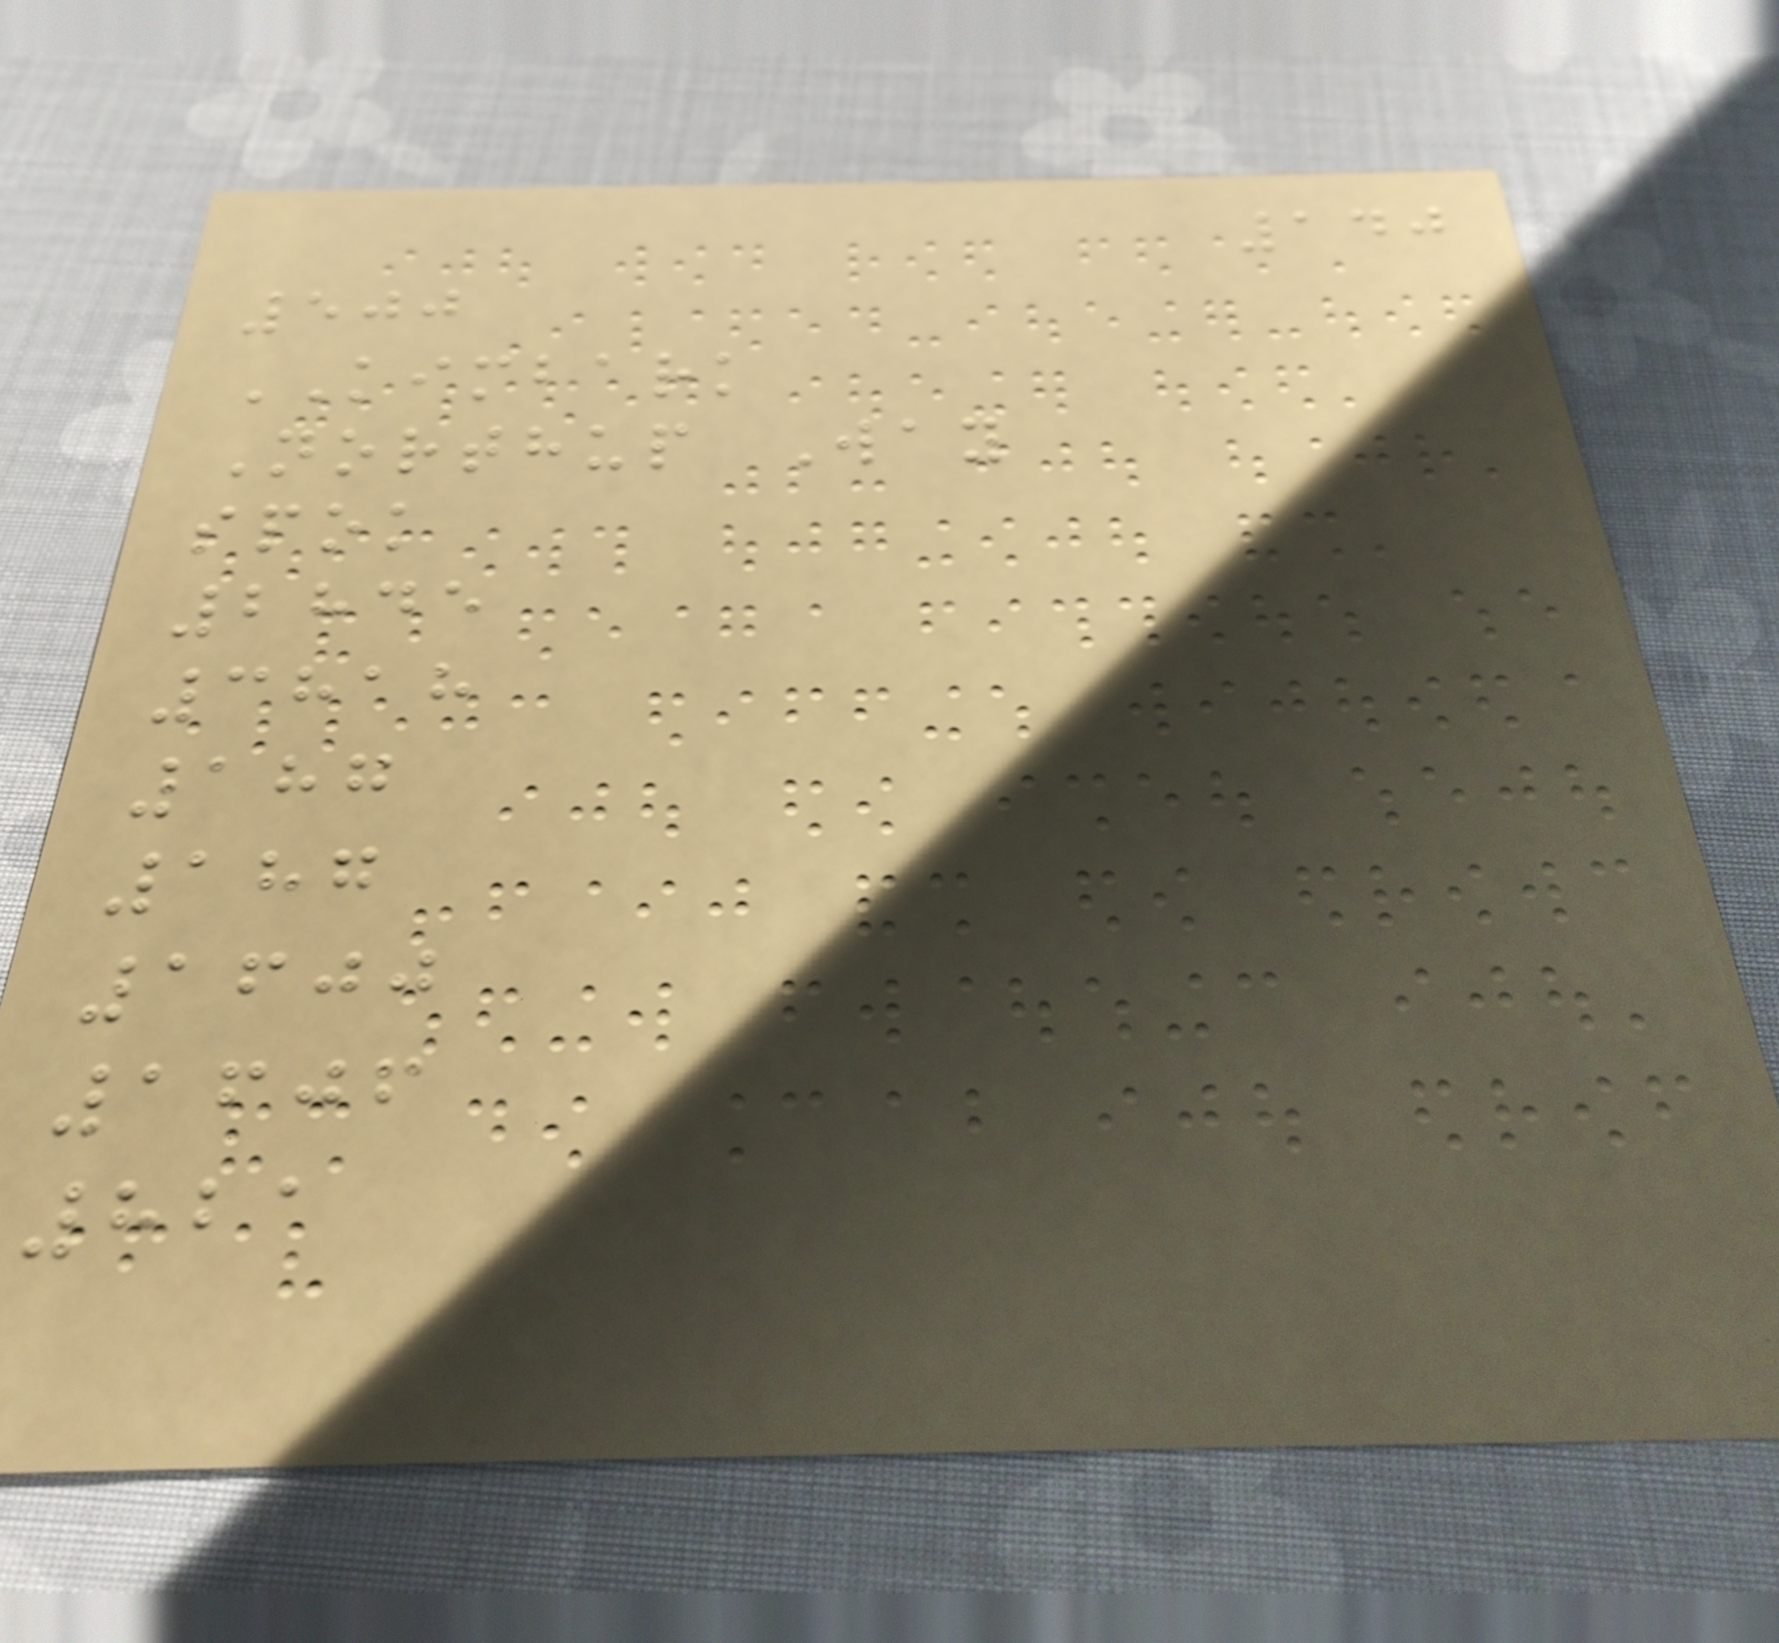140
500
KIMBARK
Northup Way
spok
2845
3818
187
187
1600
1606
821
